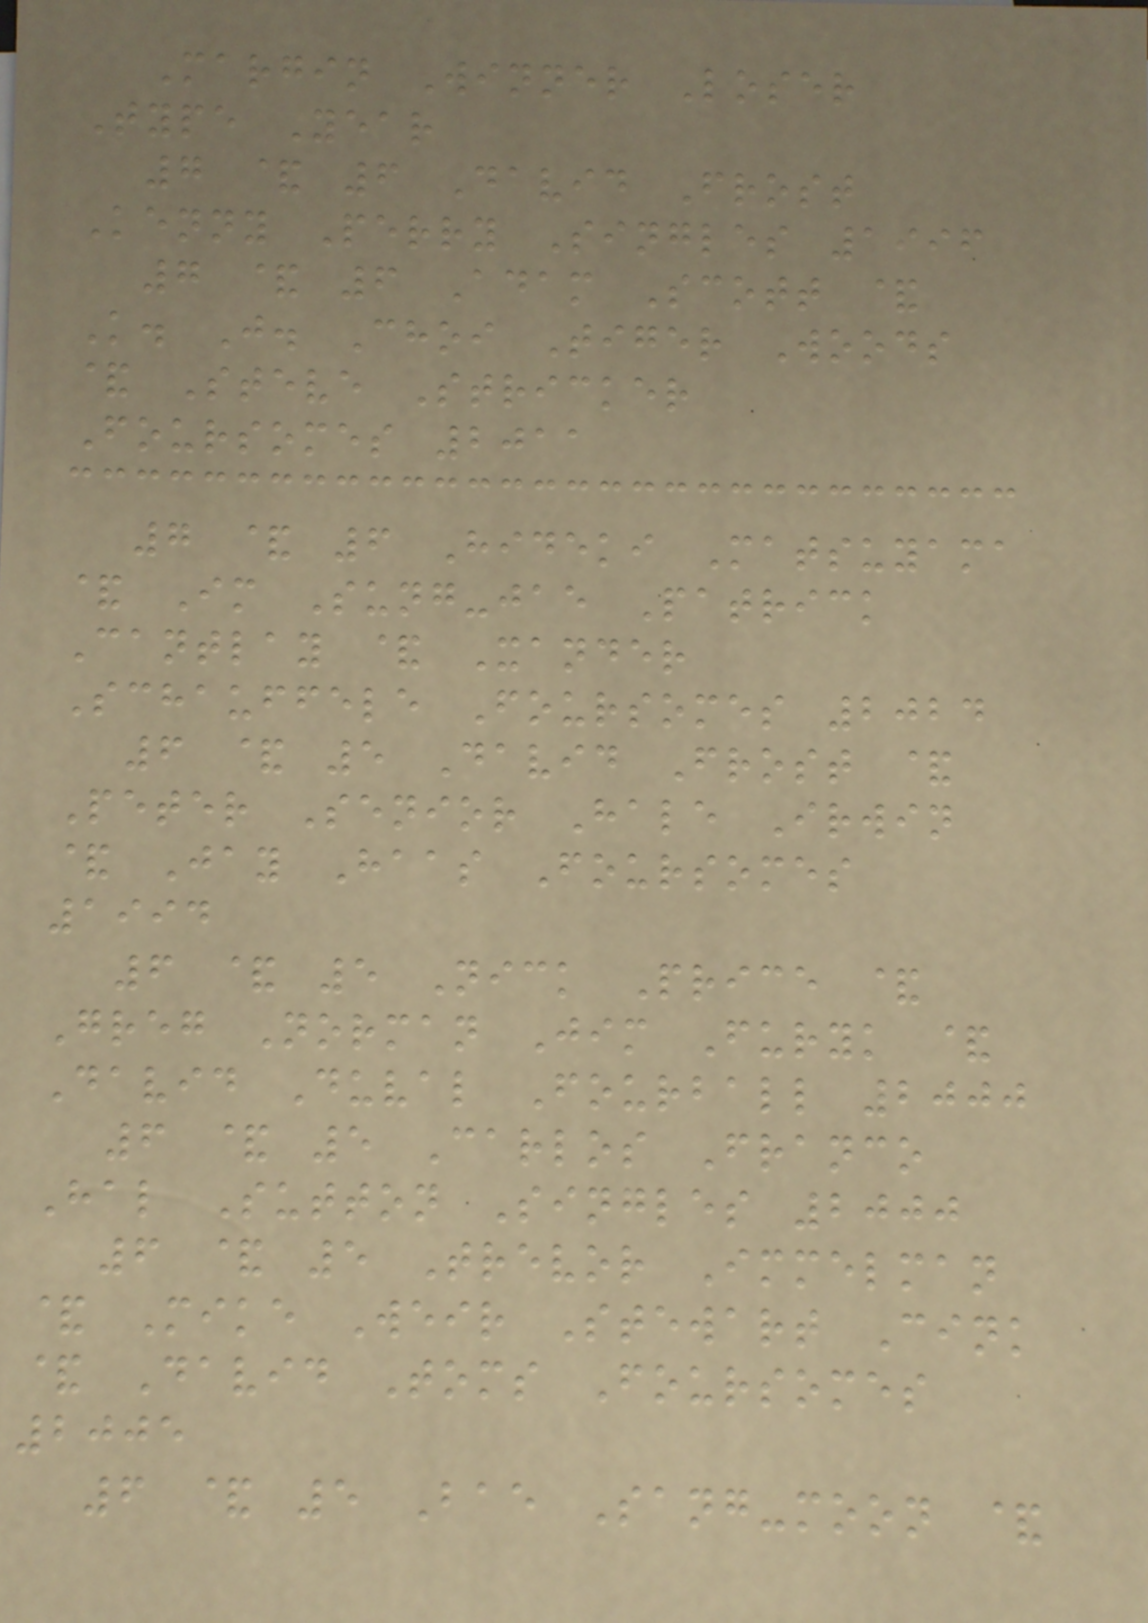Margin Winner Loser
Type Year
7 & 6 David Frost
Kenny Perry Singles 1996
7 & 6 Adam Scott &
K. J. Choi Tiger Woods
& Steve Stricker
Foursomes 2011
7 & 6 Hideki Matsuyama
& Im Sung-jae Patrick
Cantlay & Xander
Schauffele Foursomes 2024
6 & 5 David Frost &
Peter Senior Hale Irwin
& Jay Haas Foursomes
1994
6 & 5 Nick Price &
Greg Norman Jim Furyk &
David Duval Fourball 2000
6 & 5 Carlos Franco
Hal Sutton Singles 2000
6 & 5 Trevor Immelman
& Mike Weir Stewart Cink
& David Toms Foursomes
2005
6 & 5 Bae Sang-moon &
